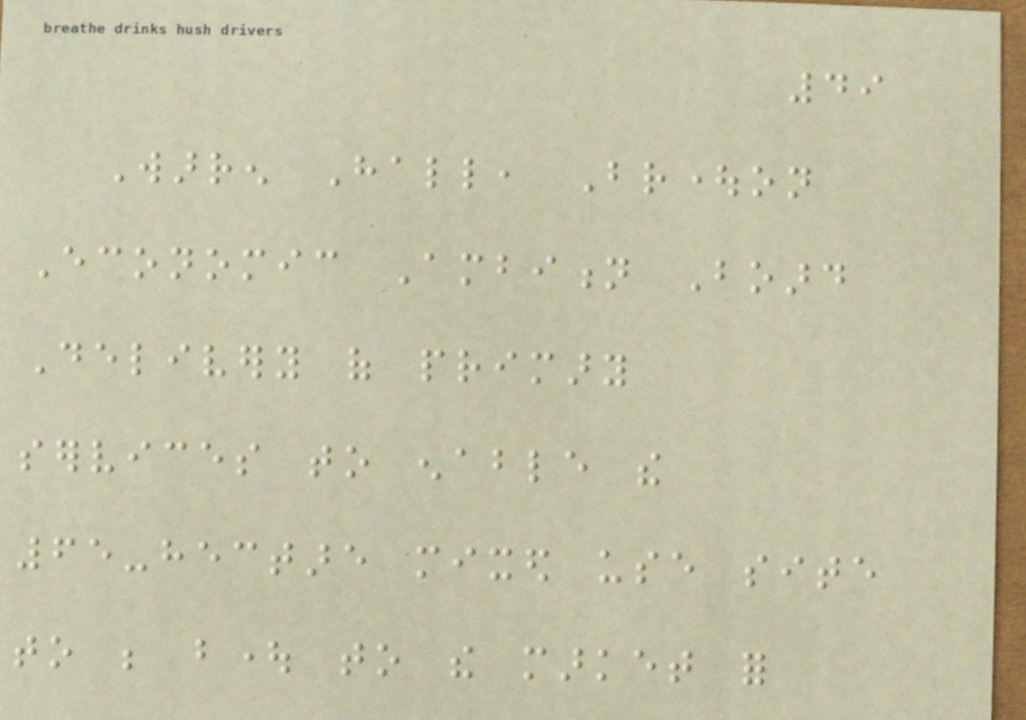49
Warren Hall, Broughton
Economic Ambition Board
Delivery of primary
services to enable the
65-hectare mixed use site
to be bought to the market for
